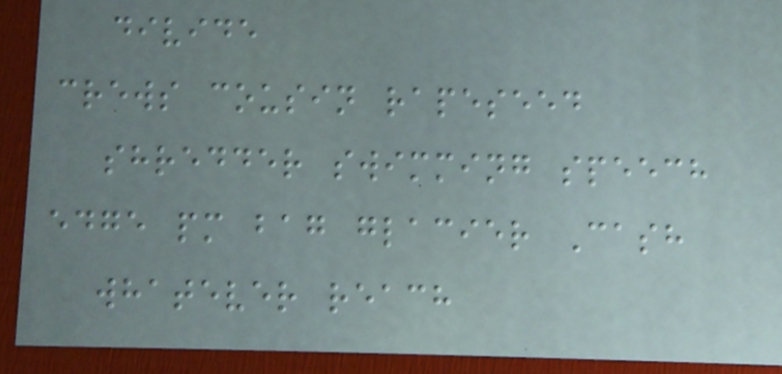divide
crews cousin rapeseed
shredder swimming speech
edge pm bag glacier Cash
whatever reach
